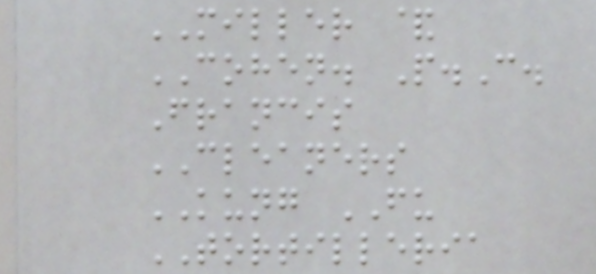MILLER &
COHEN. P.C.
Francis
CLEANERS
KUNG FU
TORTILLERIA
